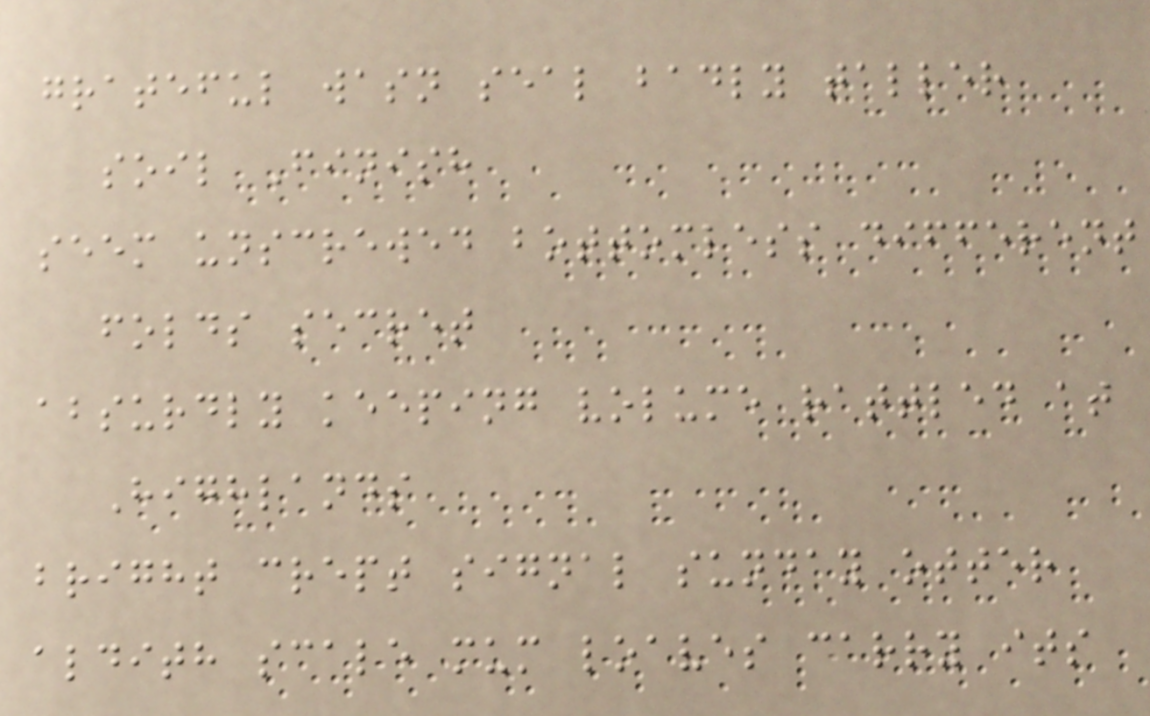grateful wasn seal badly taller
soil Finish
seem unscrewed bottomless different
folds secret
absurdly keeping volume rattled at
Highlands
bright crept signal sunday otter
aldith scale mum loaves carry its
